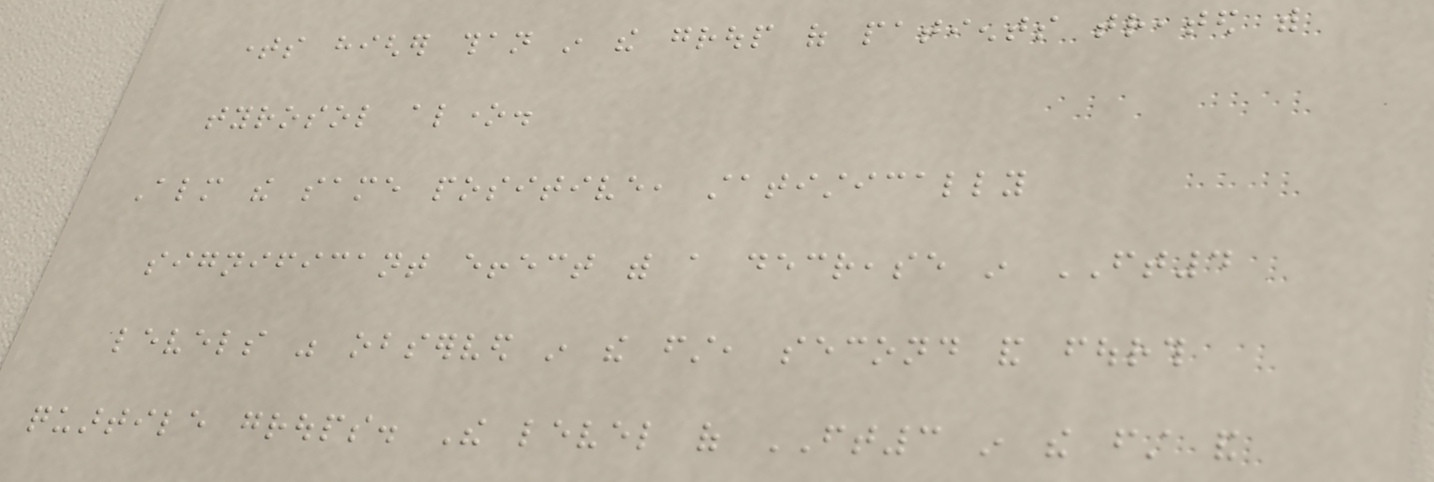times higher than in the group of patients treated with
tyrosol alone.
Almost the same positive, statistically
significant effect with a decrease in FT4
levels was observed in the first, second and fourth
quartile groups. The level of FT3 in the first and
